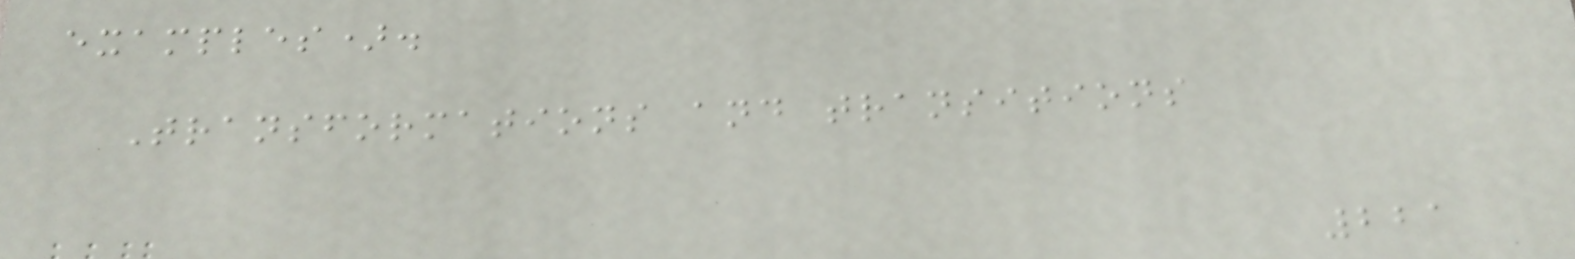examples).
Transformations and transitions
221
